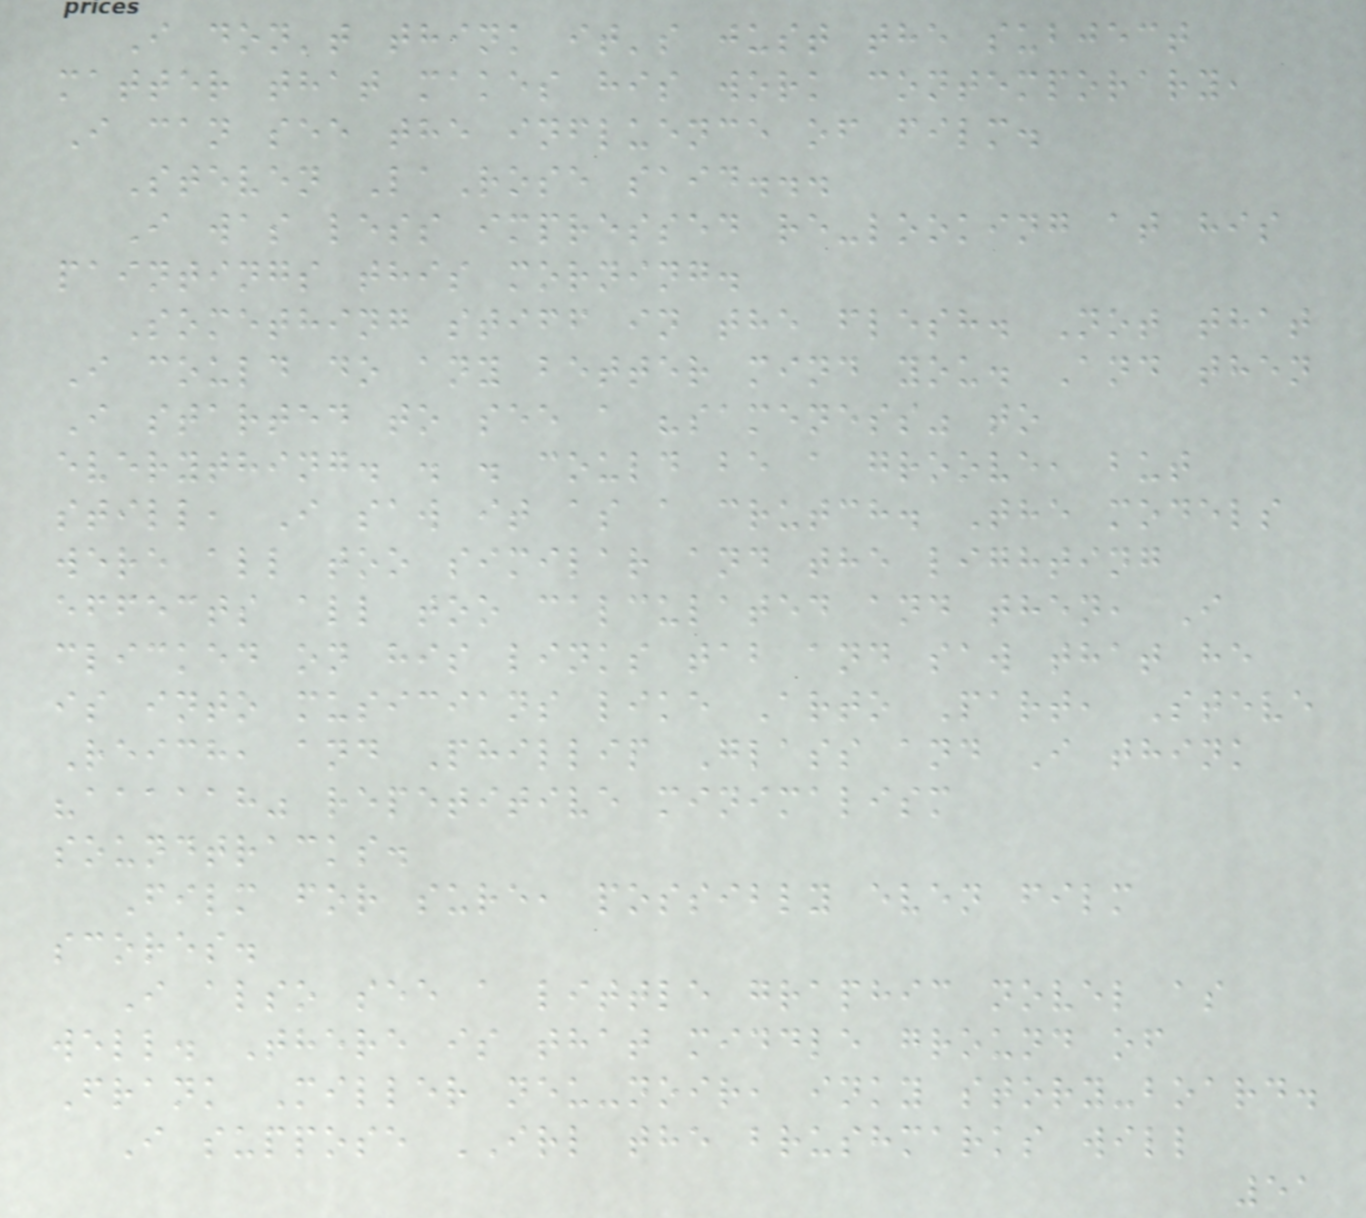I don't think it's just the subject
matter that makes his work contemporary,
I can see the influence of film.
Steven LaRose said...
I was less impressed re-looking at his
paintings this morning.
Something stiff in the flesh. Not that
I could do any better mind you. And then
I started to see a "sameness" to
everything. . . could be a groove, but
still, I saw it as a crutch. The models
were all too similar and the lighting
effects all too calculated and then, I
clicked on his links tab and saw that he
is into musicians like Arto Part, Steve
Reich, and Phillip Glass and I think
"aaaaah" repetitive minimalism
soundtracks.
Film for sure, possibly even film
scores.
I also see a little graphic novel as
well. There is that middle ground of
Frank Miller neu-noir, inky story-board.
I suppose IRL the brushmarks will
51
